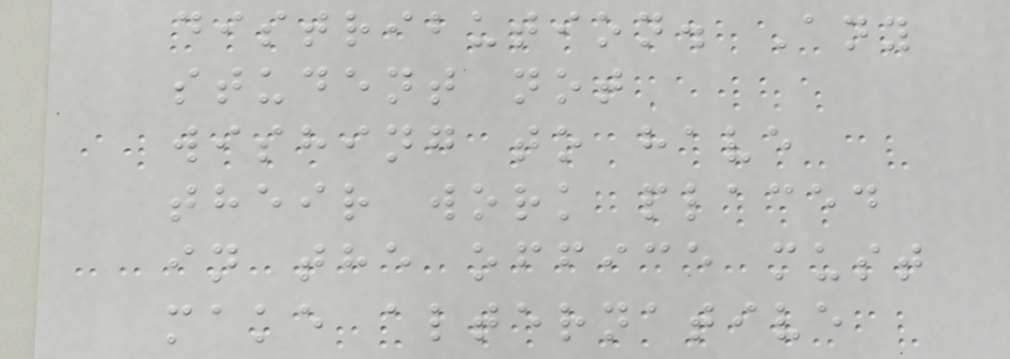distribution. Any
student not
wishing to have
their work placed
in the office must
make alternative
